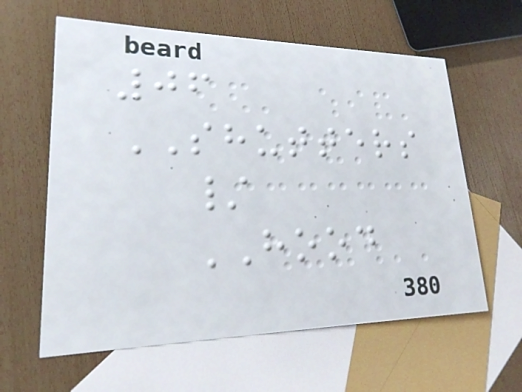06
SHUTTERS
/
HOOD
